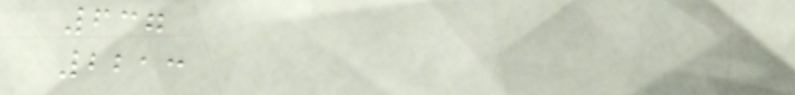637
2213
